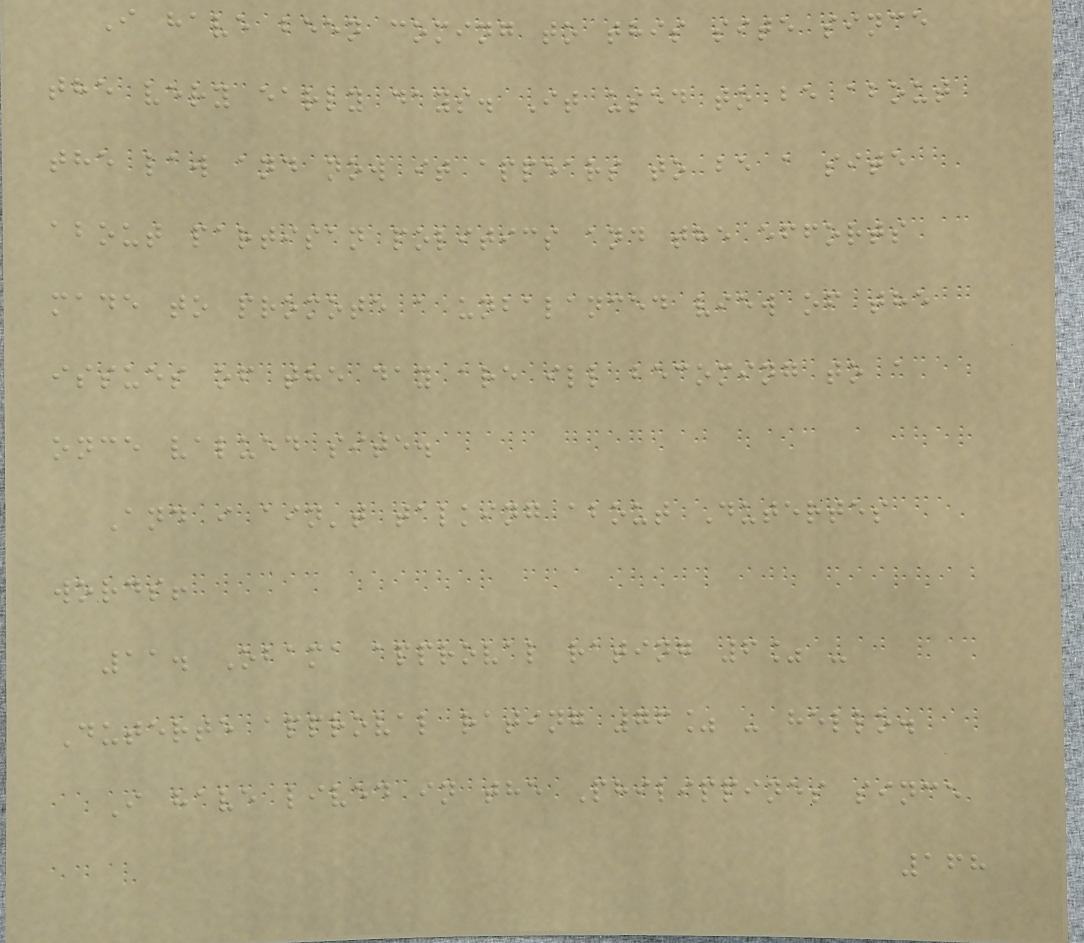I have been coming to this site since
the very early days. It used to be about
the law and now it appears to be a site
about partisan politics and the efforts
made to promote a unbalanced view of the
issues of the day are ill becoming to a
once valued site.
And i ain't talking about Dutertes
words!
11. Obama approval rating 6% -
Duterte approval rating 76% - hello.
I have lived in the Philippines since
168
